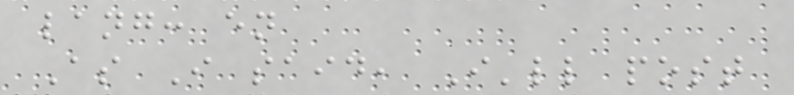lang: en
As I said, I'll post
